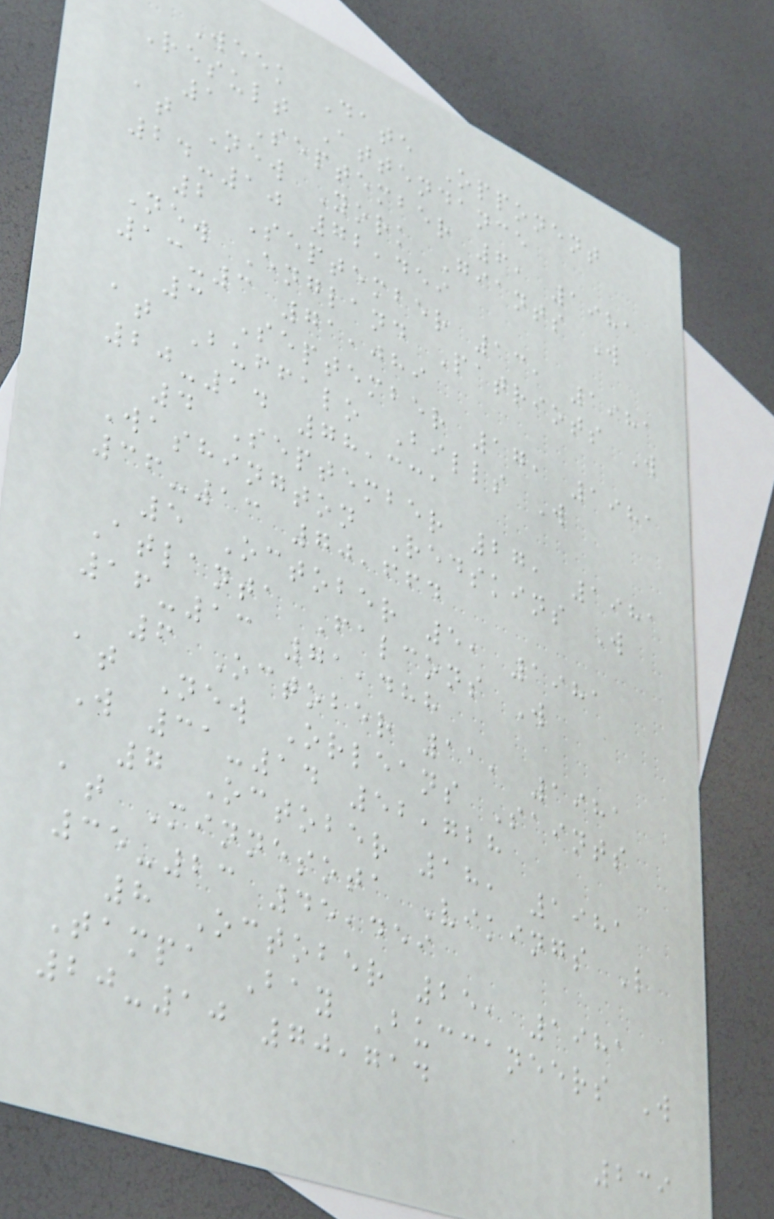Week Date Opponent
Result Attendance
1 September 6, 1981
at New York Giants W
24-10 72,459
2 September 13, 1981
New England Patriots W
13-3 71,089
3 September 17, 1981
at Buffalo Bills W
20-14 78,331
4 September 27, 1981
Washington Redskins W
36-13 70,664
5 October 5, 1981
Atlanta Falcons W
16-13 71,488
6 October 11, 1981
at New Orleans Saints
W 31-14 52,728
7 October 18, 1981
at Minnesota Vikings L
35-23 45,459
8 October 25, 1981
Tampa Bay Buccaneers W
20-10 70,714
239
